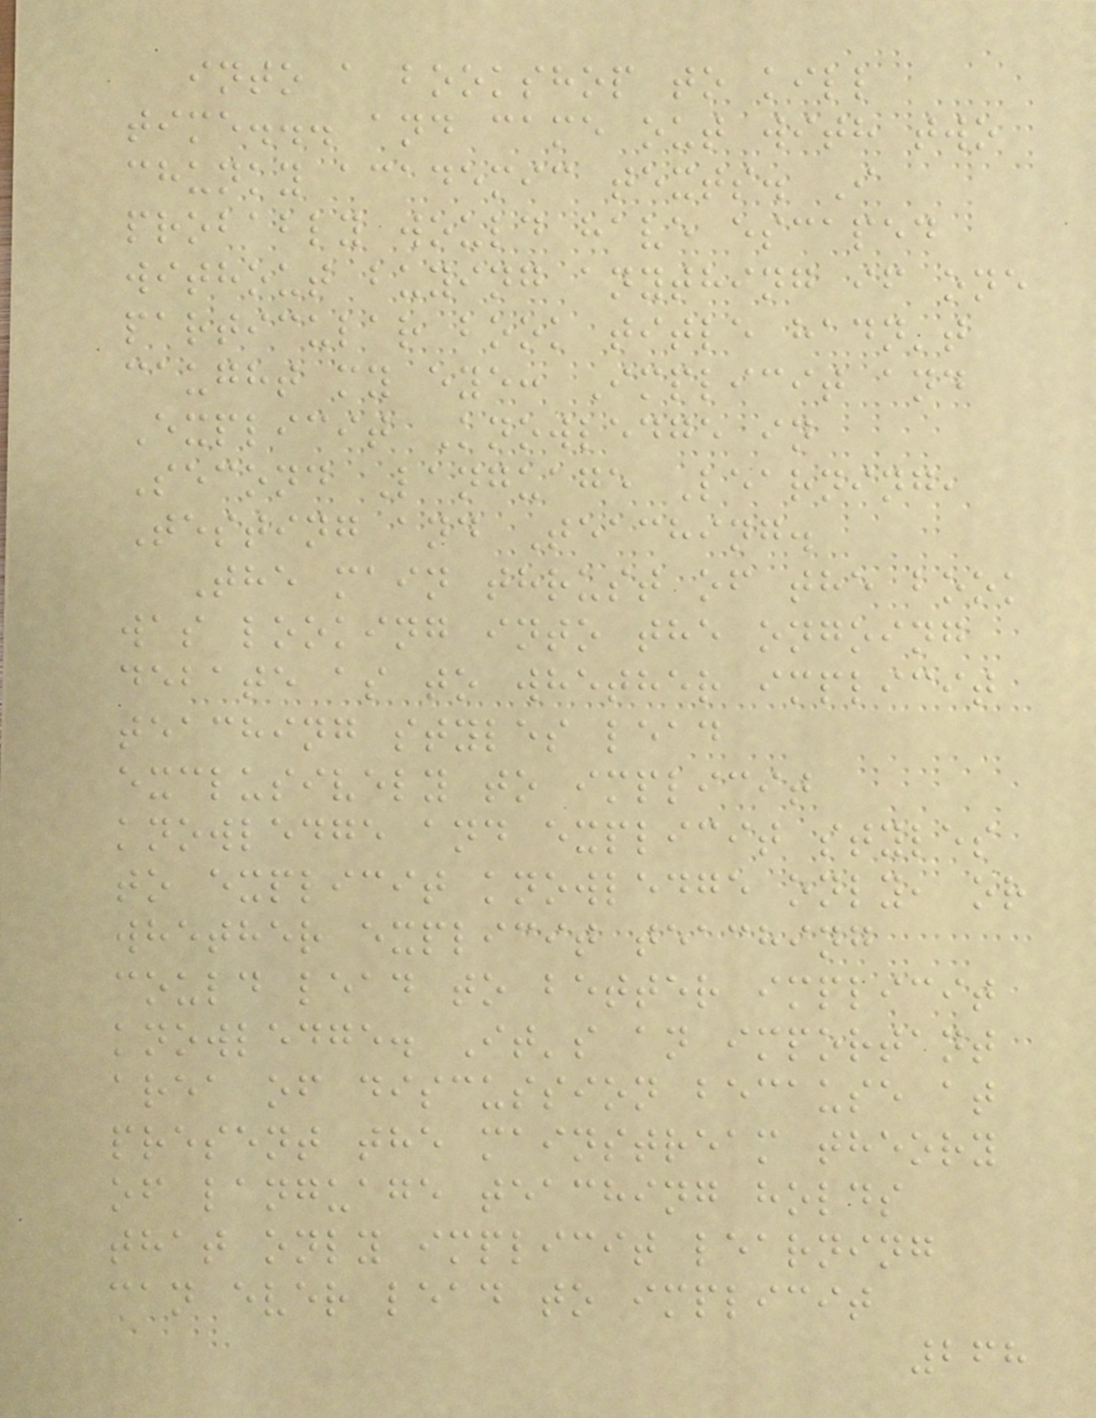into a bookshop to kill
time... and came out with two
chunky academic texts. I
probably would have escaped
without buying anything if one
particular book title hadn't
caught my eye: Implicit and
Explicit Knowledge in
Second Language Learning,
Testing and Teaching.
The main thrust of the book
was looking into the ongoing
debate as to whether implicit
teaching styles lead
exclusively to implicit
knowledge and explicit styles
to explicit knowledge only, or
whether explicit teaching
could lead to better implicit
knowledge. It's an important
area of discussion because at
present the mainstream theory
of language teaching holds
that only implicit learning
can ever lead to implicit
268
